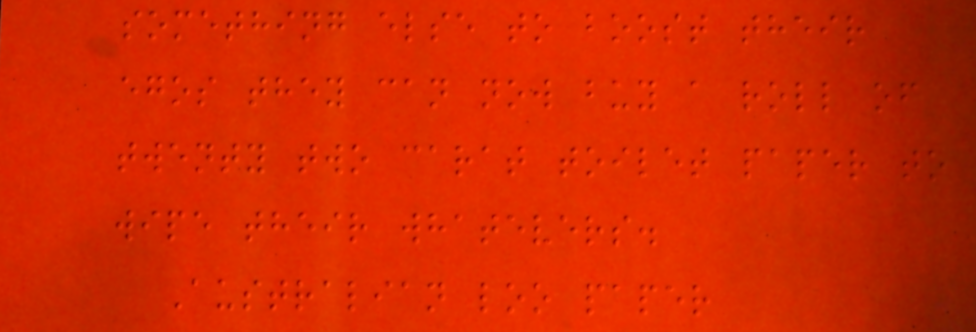something else to boost their
egos they can now buy a roll of
twenty two carat toilet paper to
wipe their whatevers.
Australian loo paper
